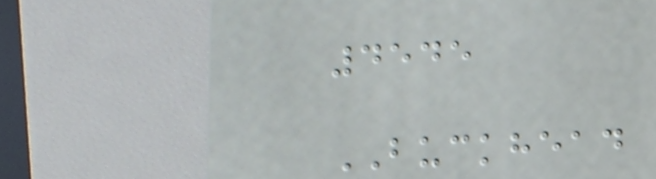4545
BUCKHEAD
